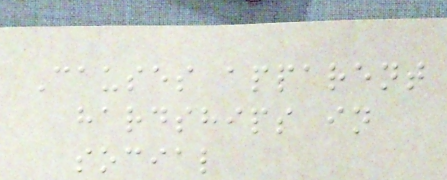Causes apparent
hardships in
social
